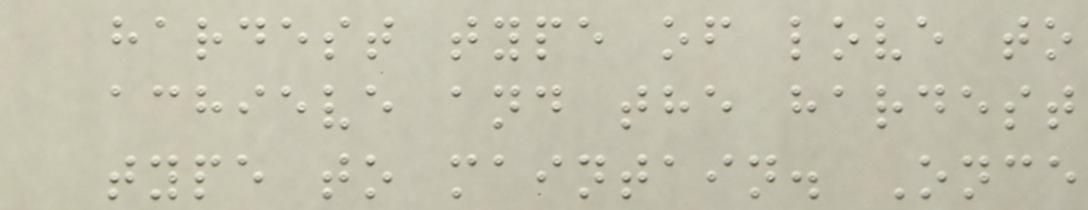hardest type of love to
achieve and the hardest
type to maintain. Once
